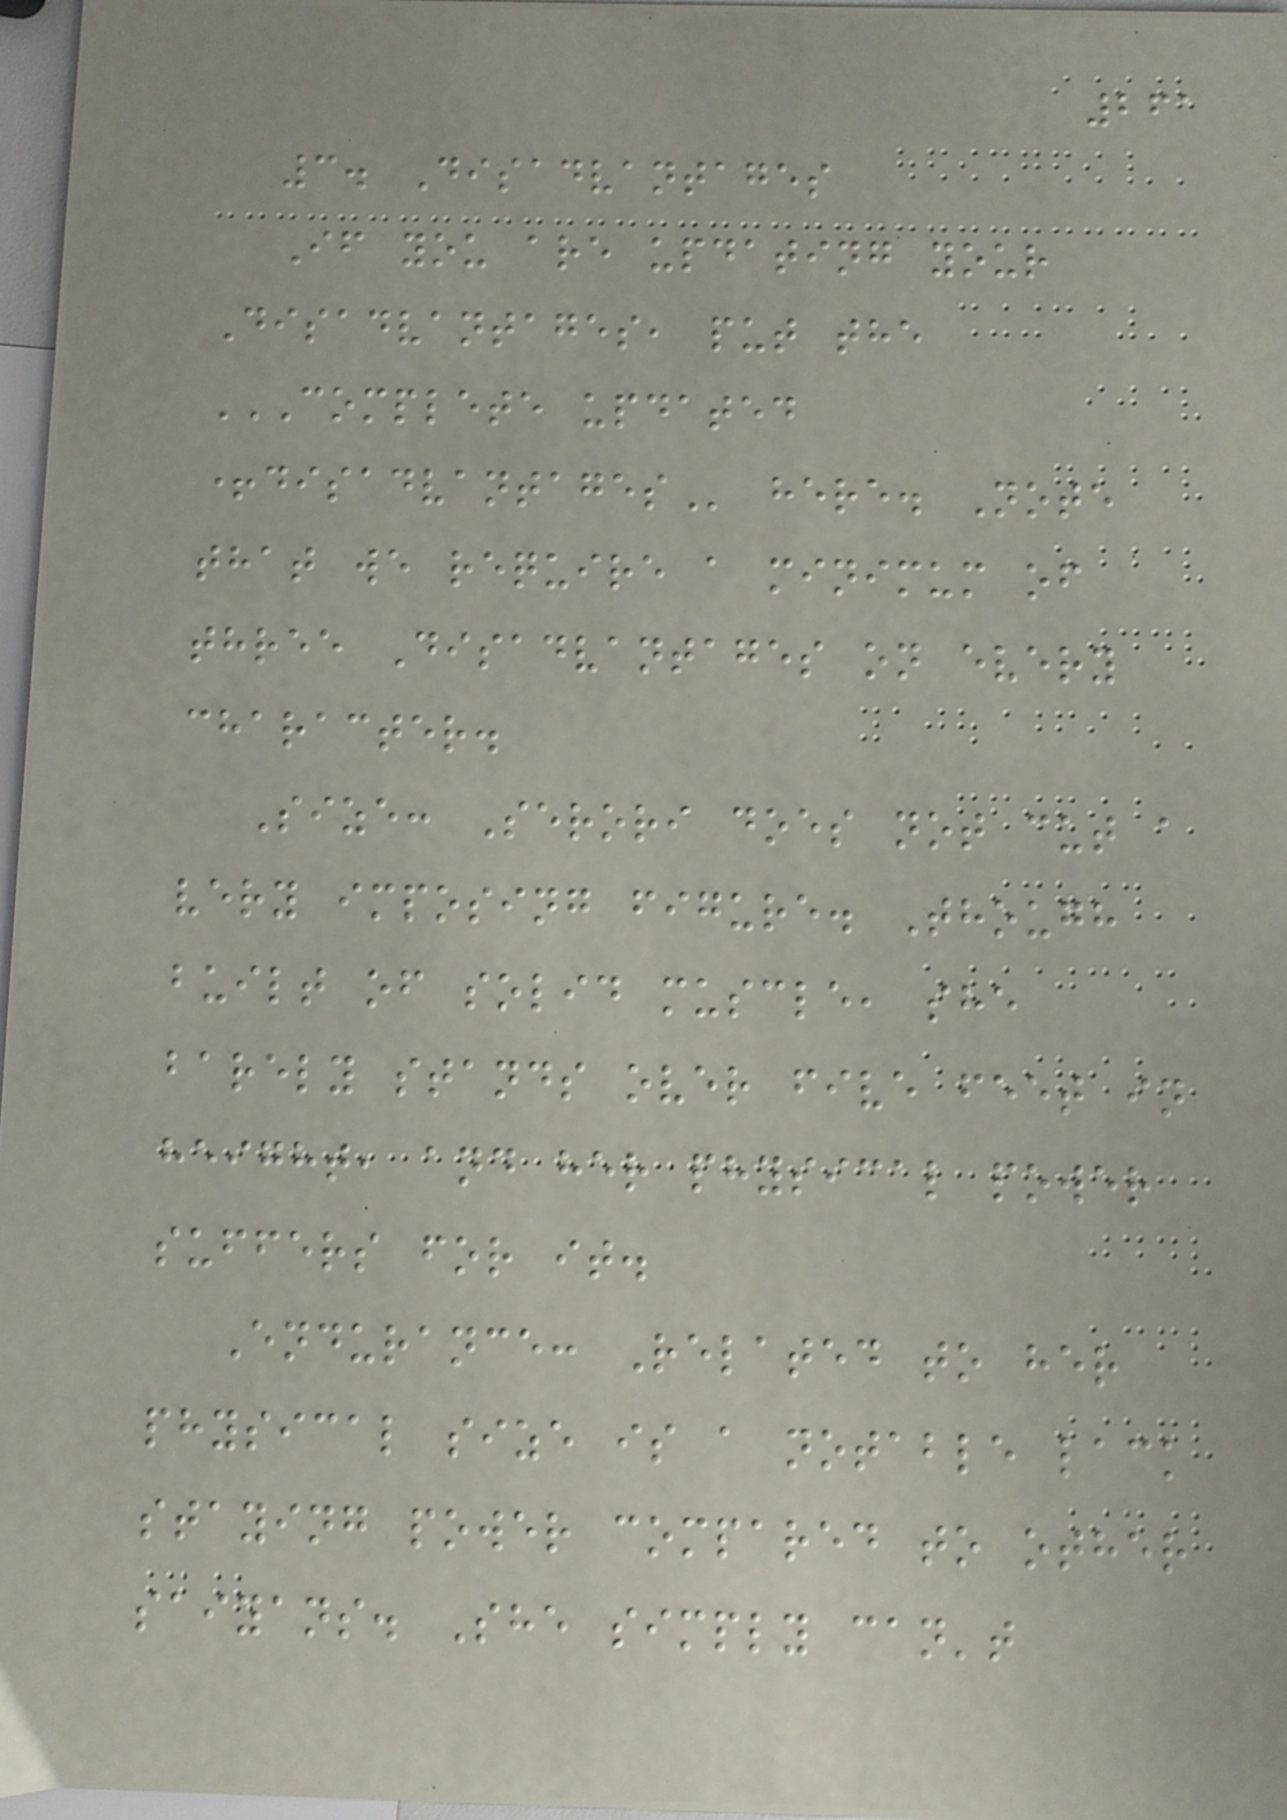261
3. Disadvantages
If you are updating your
Disadvantages, put the
COMPLETE UPDATED
+DISADVANTAGES here. Note
that we require a minimum of
three Disadvantages on every
character.
Size: Serori does not cut a
very imposing figure. Though
built of solid muscle, she
barely stands over five feet in
height, and her physical power
suffers for it.
Endurance: Related to her
physical size is a notable lack
staying power compared to other
saiyans. She simply can't
